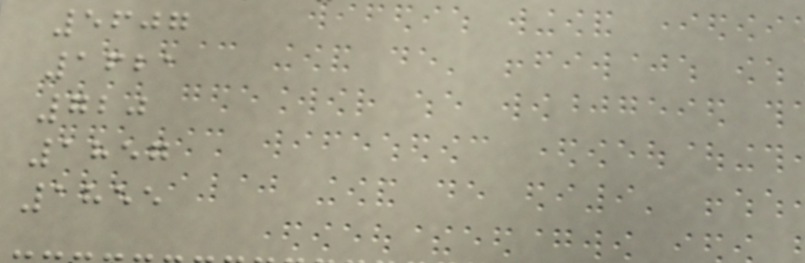5607
1621
720
1857
1855
